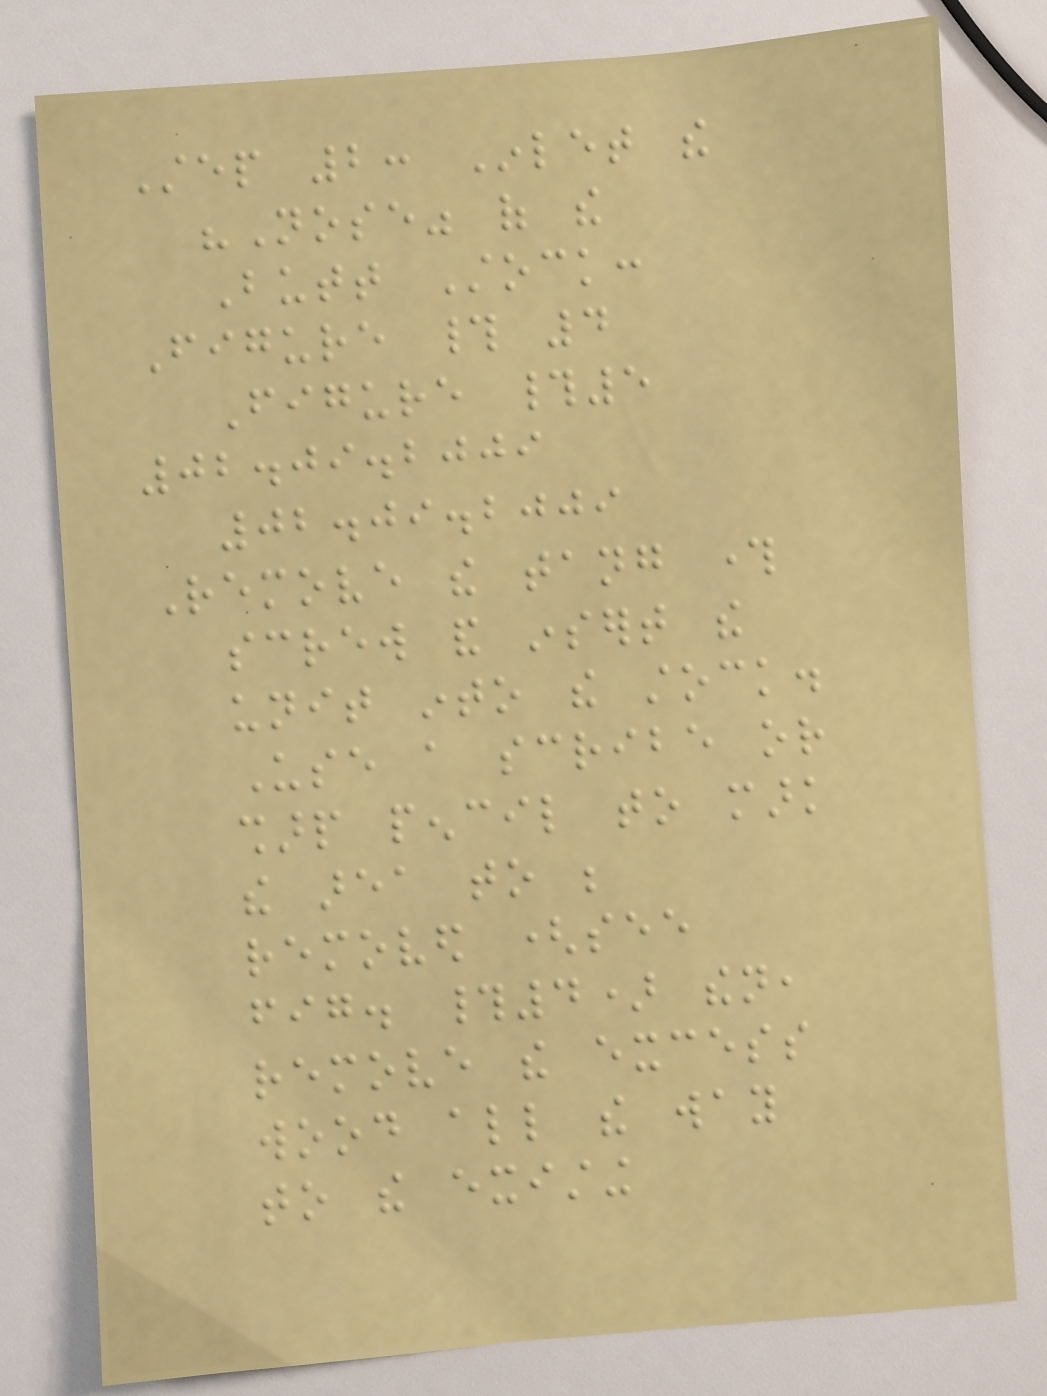Step 2: Inlet the
"Nose" of the
Butt Stock:
Figure # 4
Figure #5
02.09.2009
02.09.2009
Remove the tang through
screw and insert the
unit into the stock.
Use a scribe or
sharp pencil to mark
the area to be
removed (see
fig. #4) then,
remove the excess
wood all the way
to the existing
